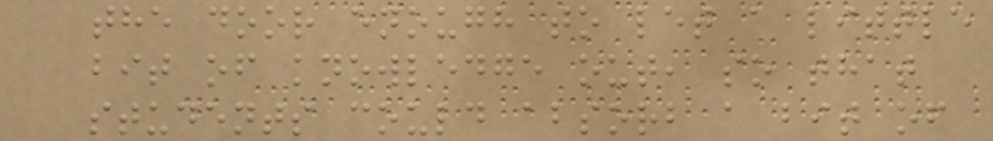the door enough to let a little
bit of knowledge out, so that
students could absorb a bit of
